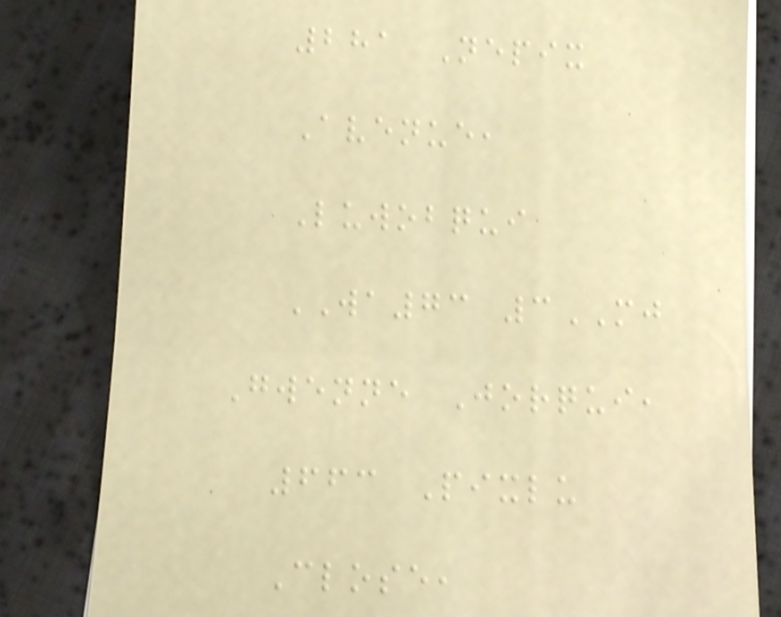281 Nepix
Avenue,
Luwobqui
WA73 3MJ
Gwenne Jorqui,
663 Pixlu
Close,
